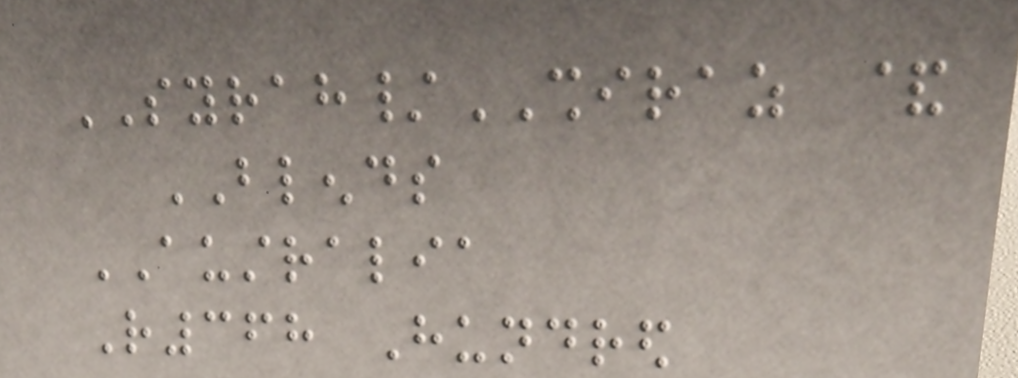SYRAH/SHIRAZ &
BLENDS
AUSTRALIA
R368 Hundred
